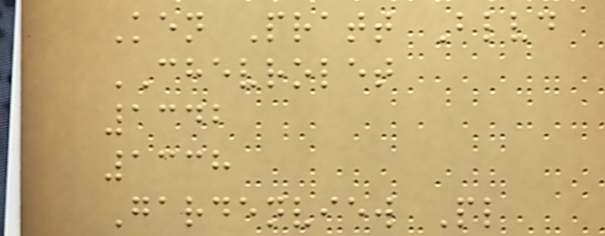Ken Pratt Blvd
CHEVROLET
1342
1338
Gardenview Pl
